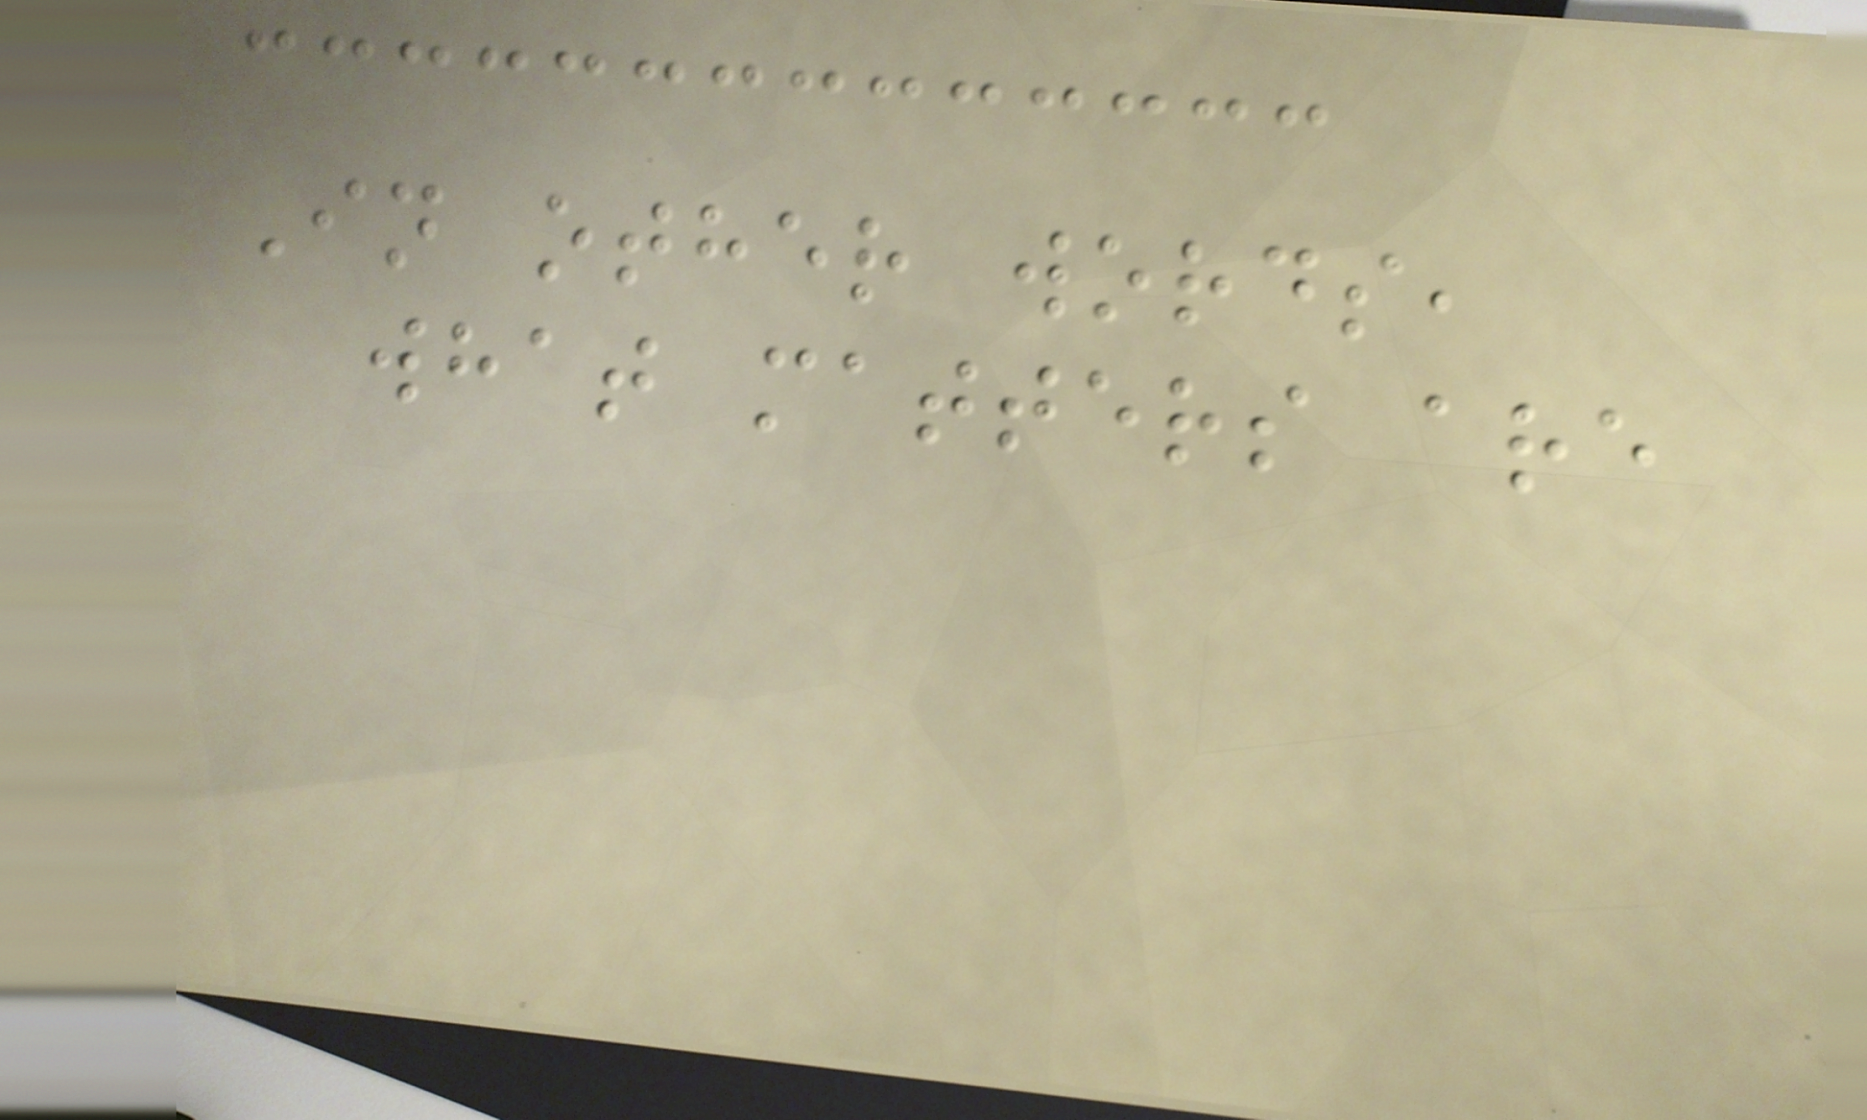In other words,
what matters are
